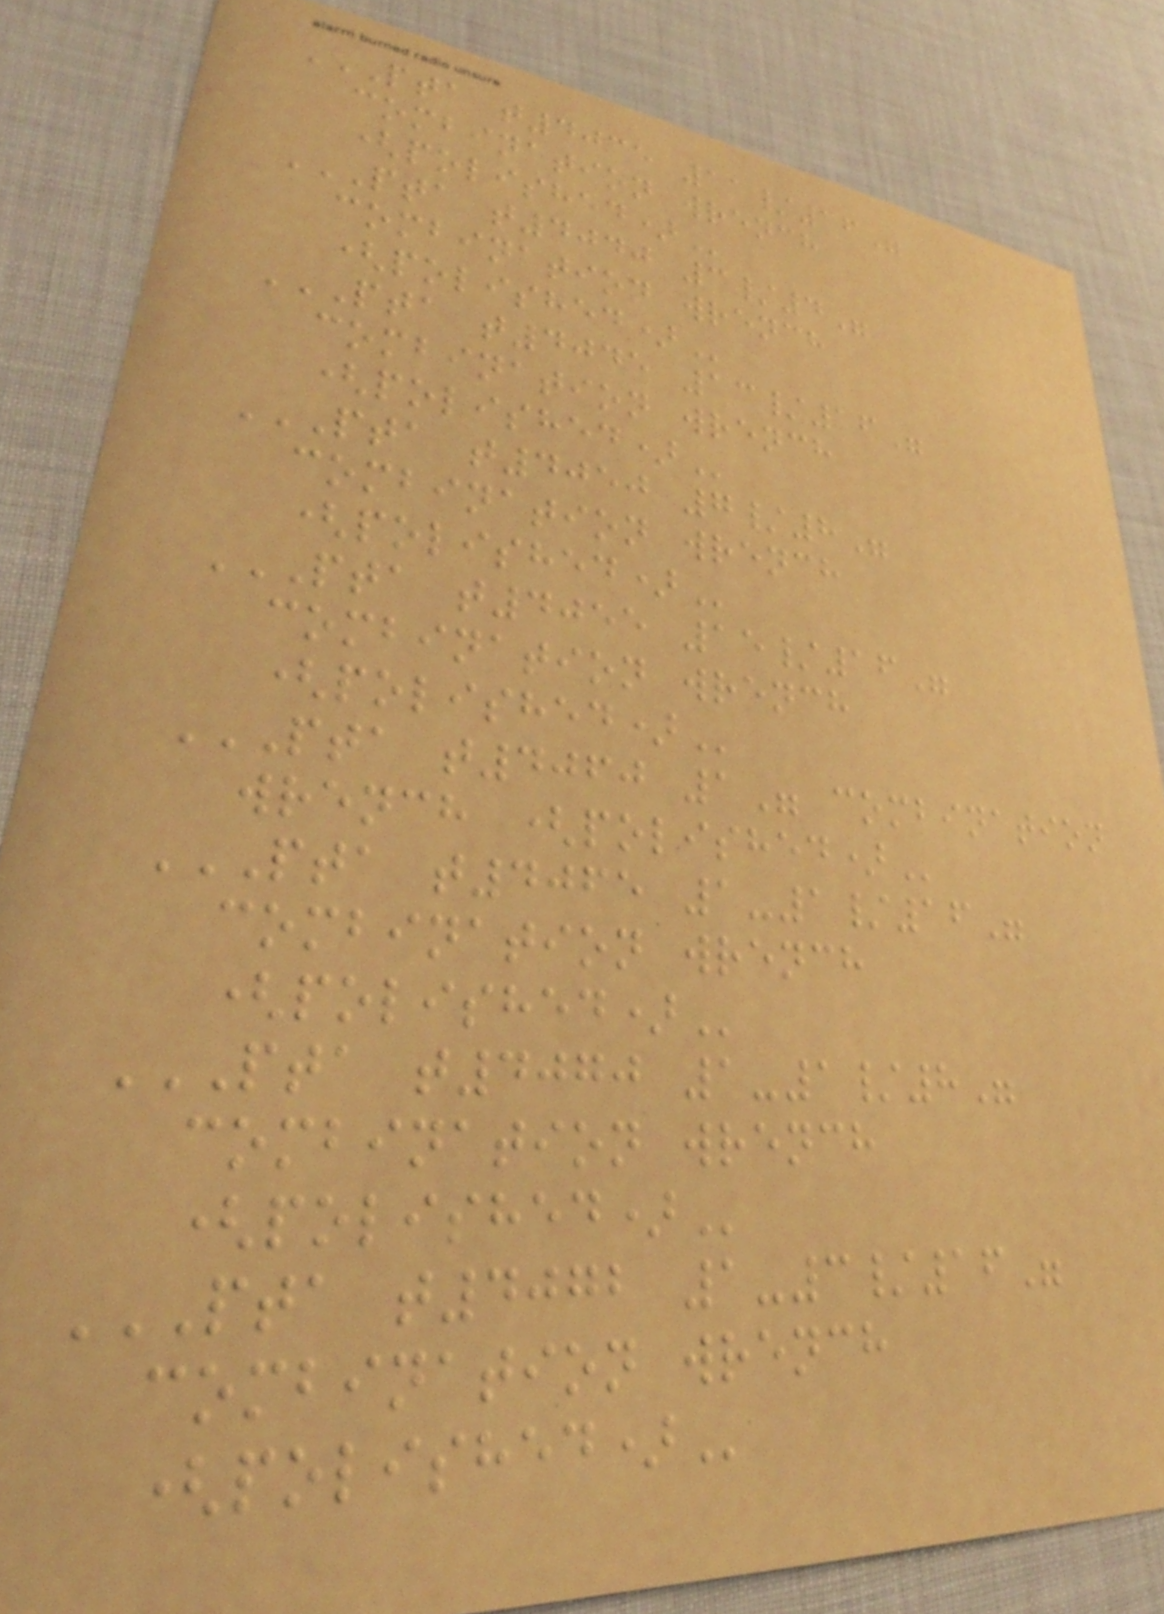PTA T4035 11/16"
COMBINATION WRENCH
(POLISHED)
PTA T4040 3/4"
COMBINATION WRENCH
(POLISHED)
PTA T4045 13/16"
COMBINATION WRENCH
(POLISHED)
PTA T4050 7/8"
COMBINATION WRENCH
(POLISHED)
PTA T4055 15/16"
COMBINATION WRENCH
(POLISHED)
PTA T4060 1" COMBINATION
WRENCH (POLISHED)
PTA T4065 1-1/16"
COMBINATION WRENCH
(POLISHED)
PTA T4070 1-1/8"
COMBINATION WRENCH
(POLISHED)
PTA T4072 1-3/16"
COMBINATION WRENCH
(POLISHED)
